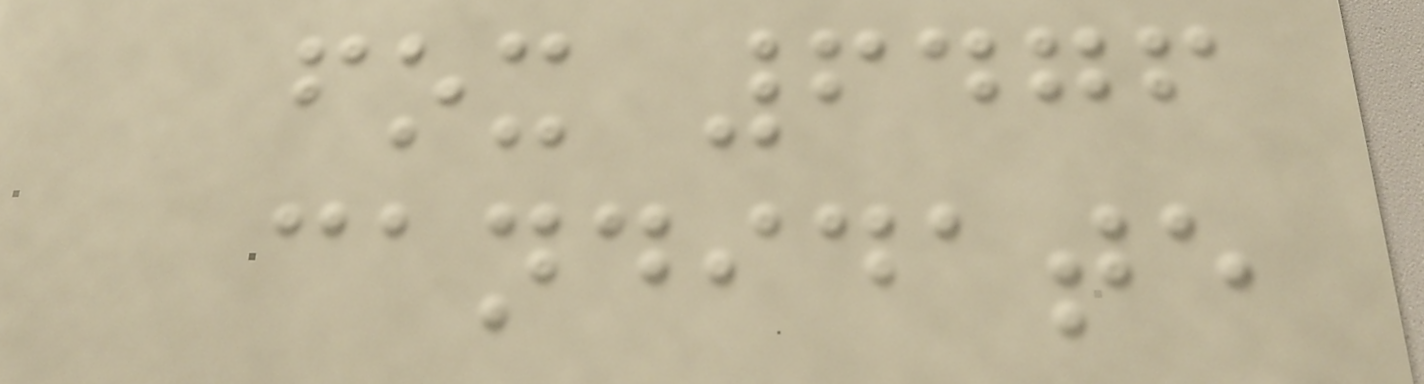fox 6476
candidate
